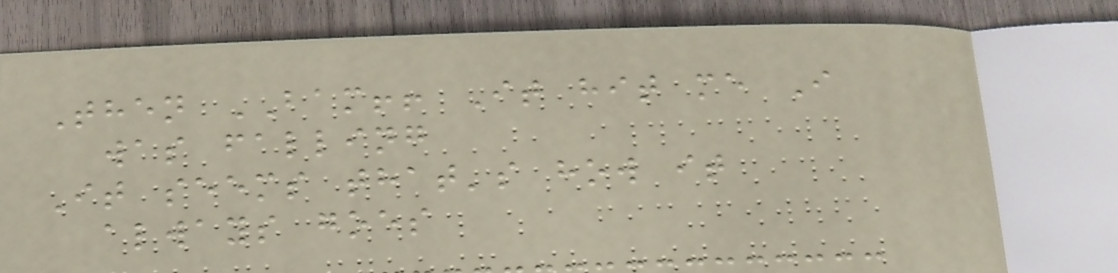Then BAM!! It hit me I
was falling
It seems that's how it
always goes
